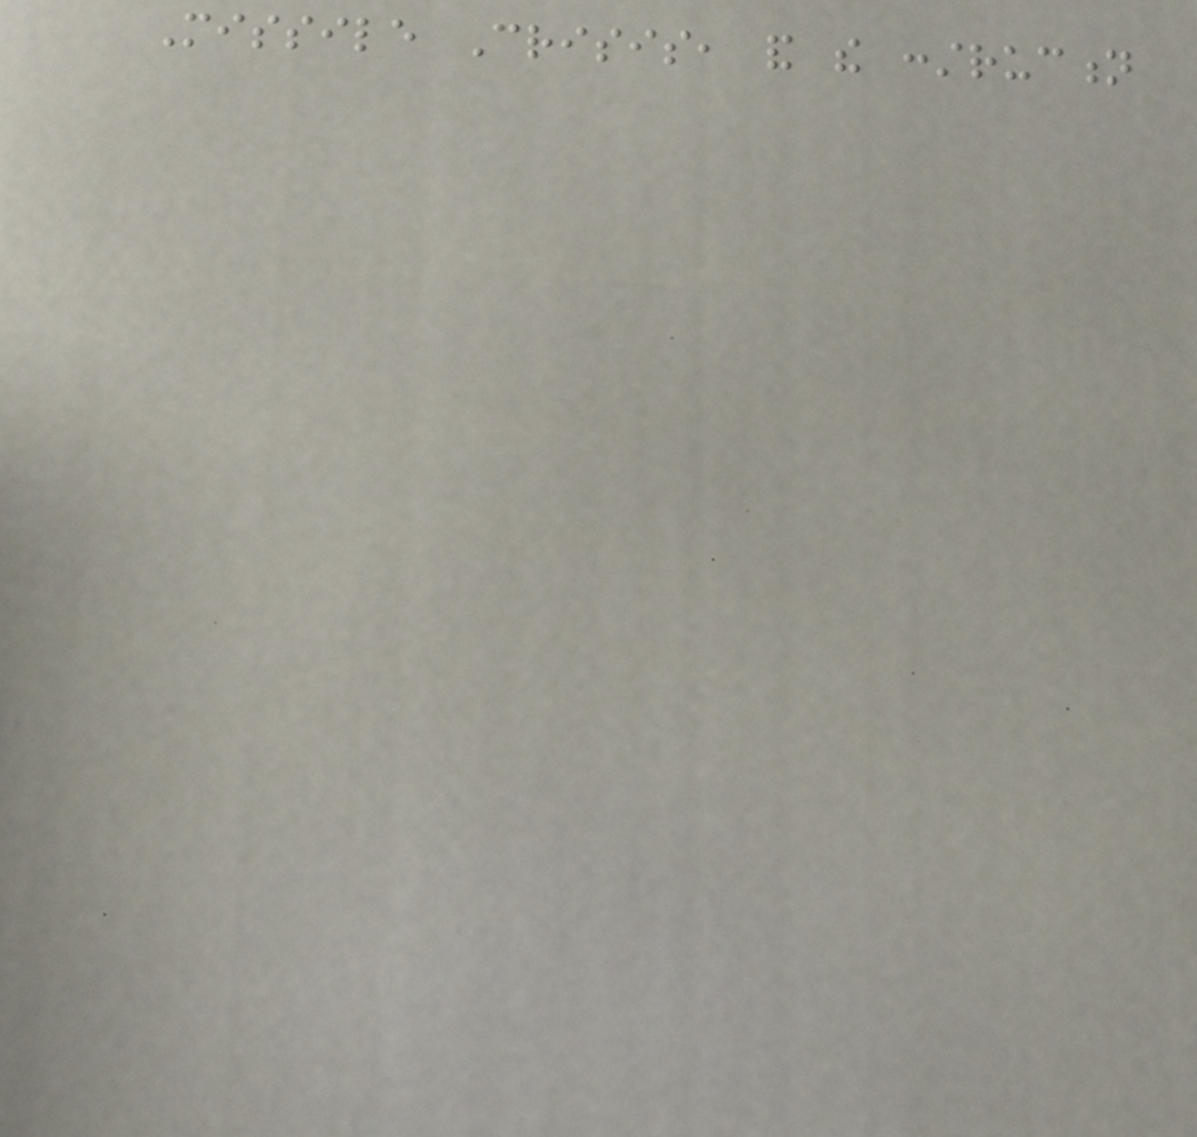Missile Crisis, and the construction
